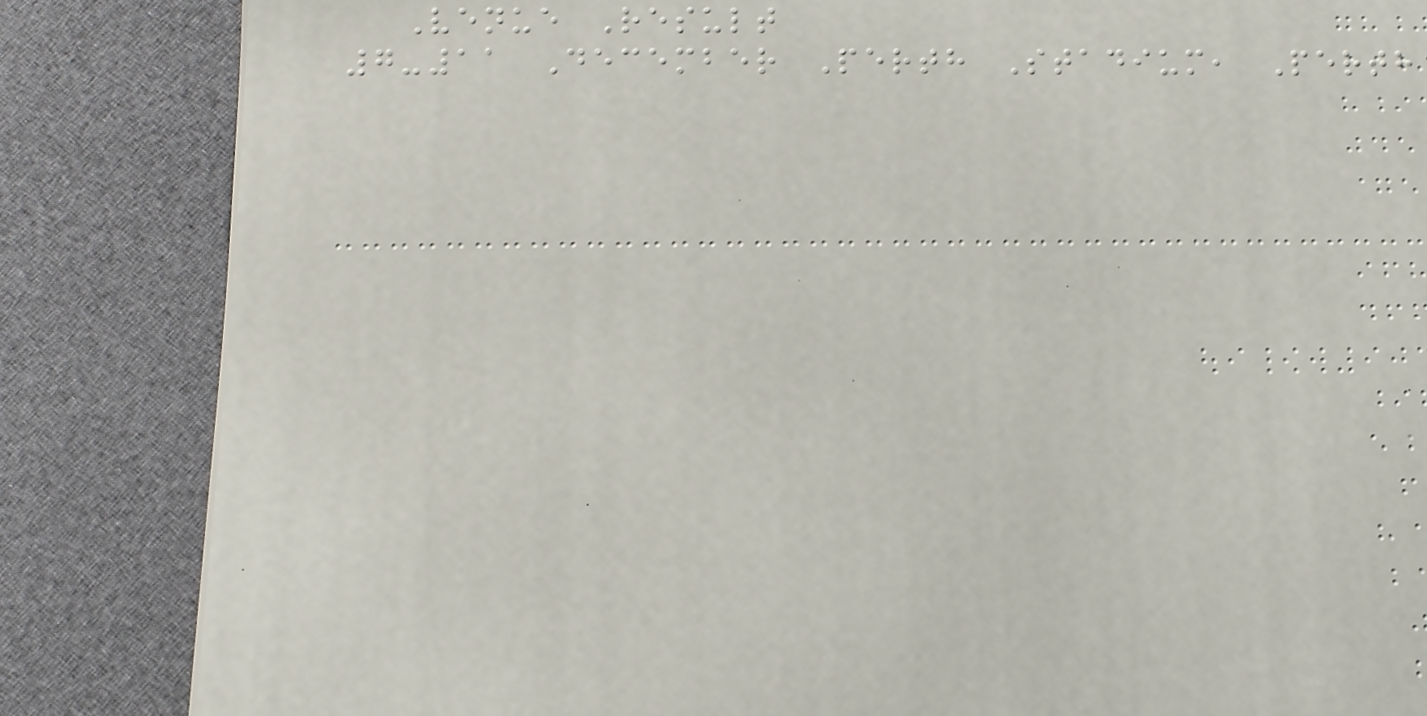Venue Result
7-11 December Perth Stadium, Perth
